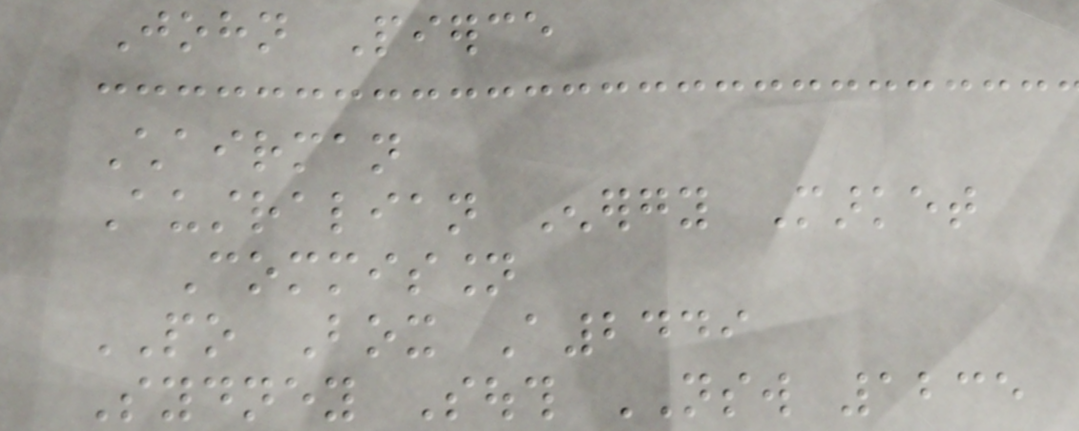John Pierce
Chairman
Australian Energy Market
Commission
PO Box A2449
Sydney South NSW 1235
